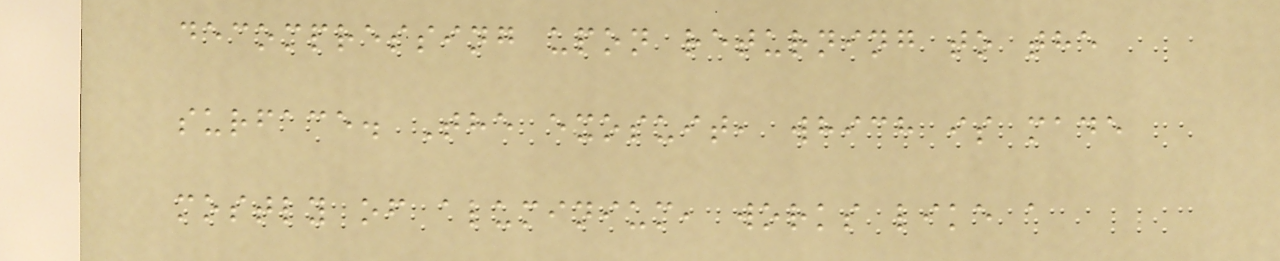decompressing upon returning to the
surface. The exosuit, which is made
mostly of aluminium, works like a
